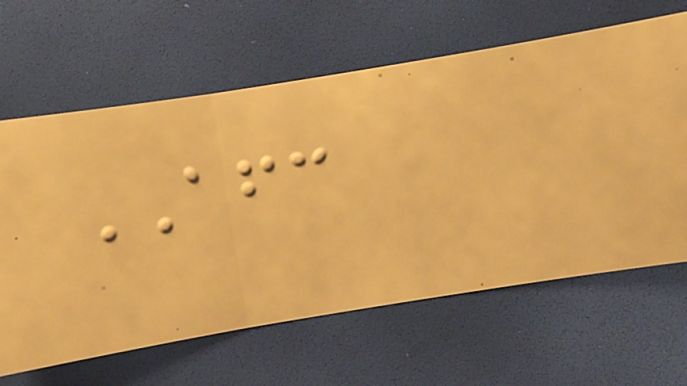AFC
